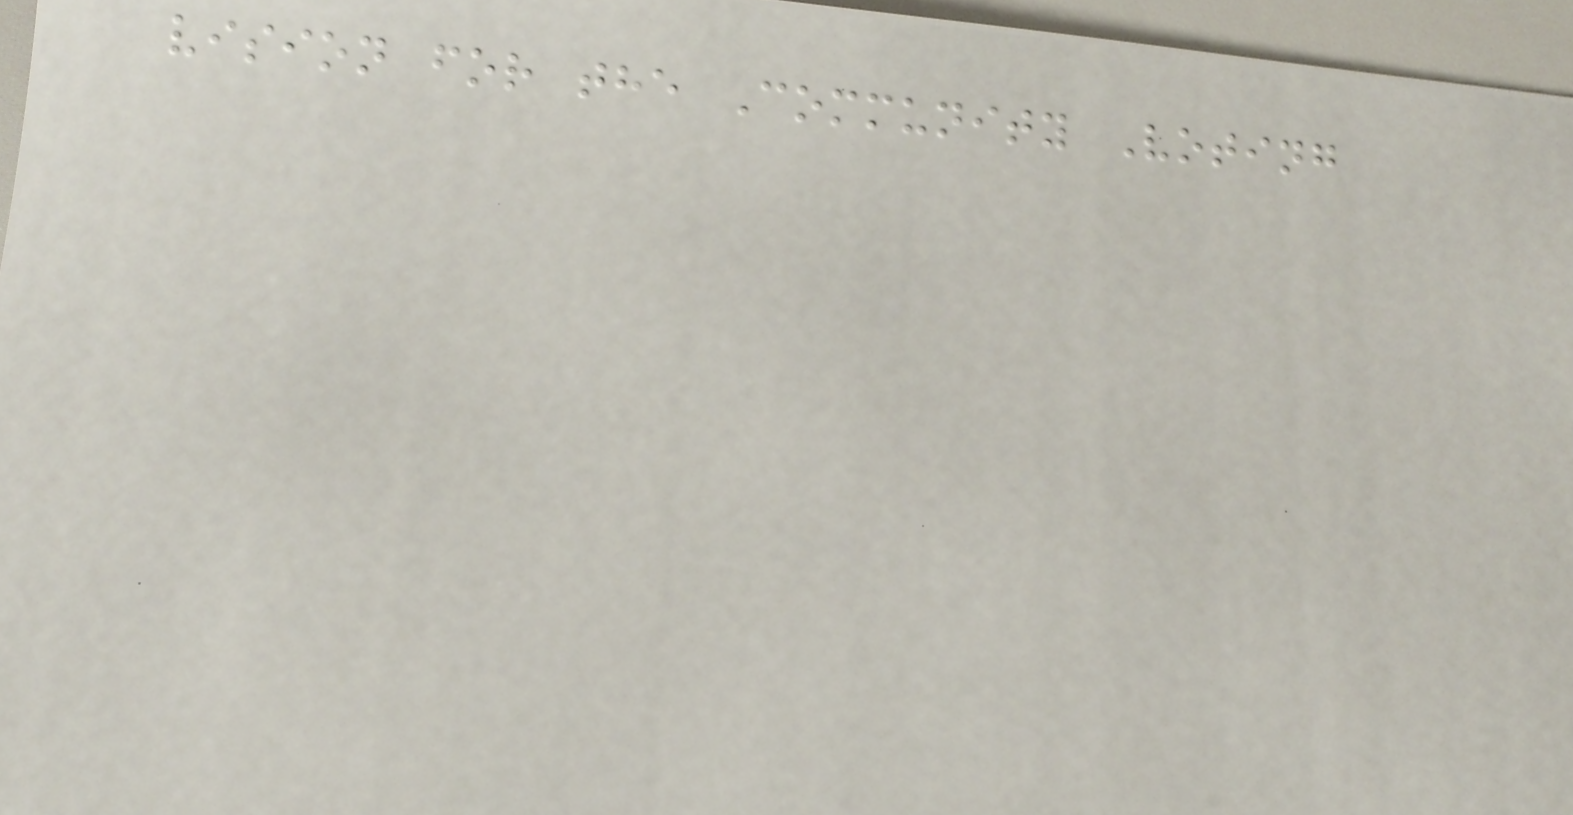vision for the Community Voting
